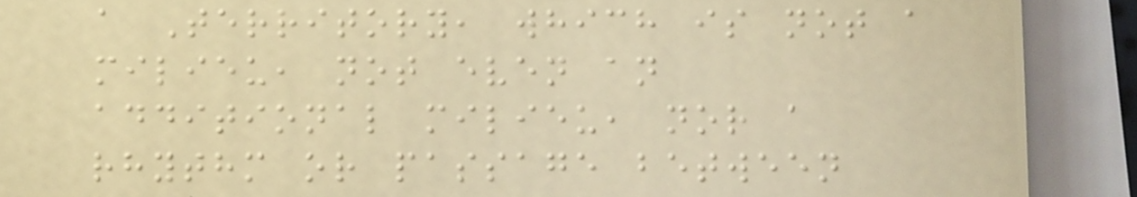a Territory, which is not a
milieu, not even an
additional milieu, nor a
rhythm or passage between
